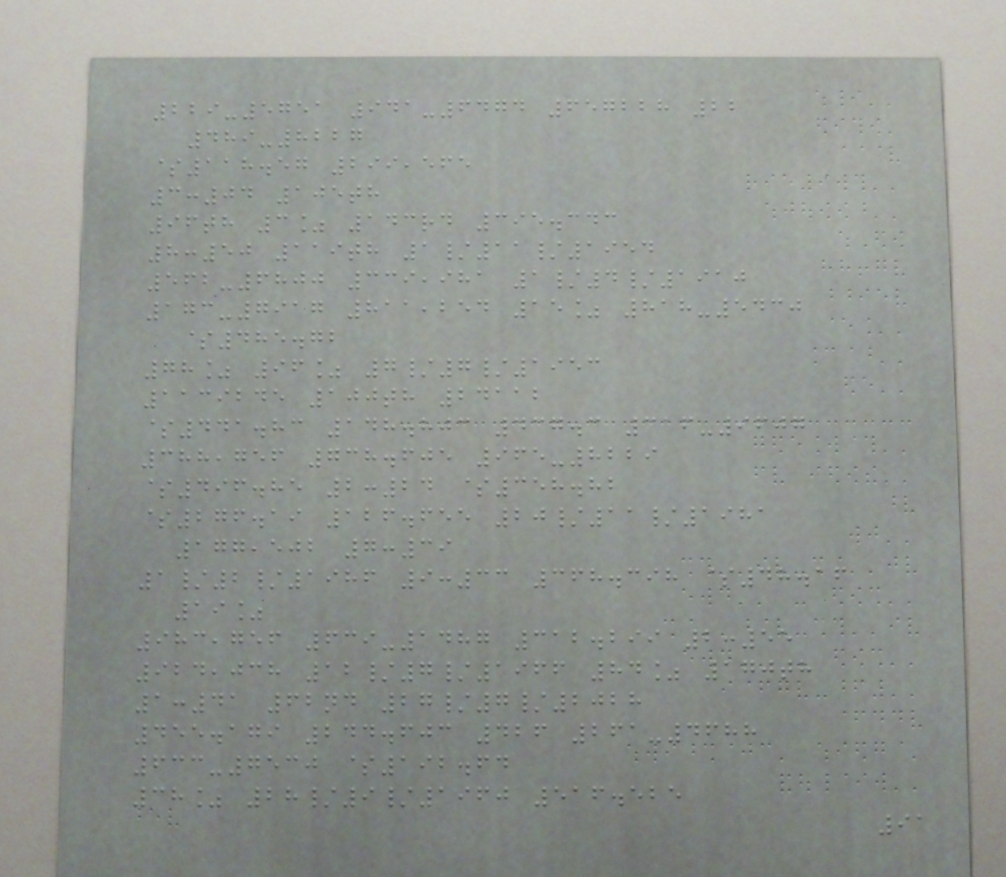229-5751 941-6474 657228 22
489-8227
$118.57 299,565
3:04 105th
96th 3% 143rd 395.343
8:50 119th 1/11/1954
562-6800 339,981 1/4/1910
173-7917 811,254 15% 818-5430
$485.72
78% 96% 7/7/1953
1139245 100th 24112
$441.83 148.803 437.3 316-9607
388,756 738.605 965-8229
$496.85 2:24 $358.82
$276.19 126.655 20/11/1981
177,502 7:39
1/2/1986 9:33 368.398 $48.16
19%
983,756 639-1487 312.299 2:55
924,038 12/7/1966 84% 170th
1:41 62nd 27/7/2028
455.179 244.603 426 261-4688
633-7530 $192.64
38% 28/9/1960 516.525
91
